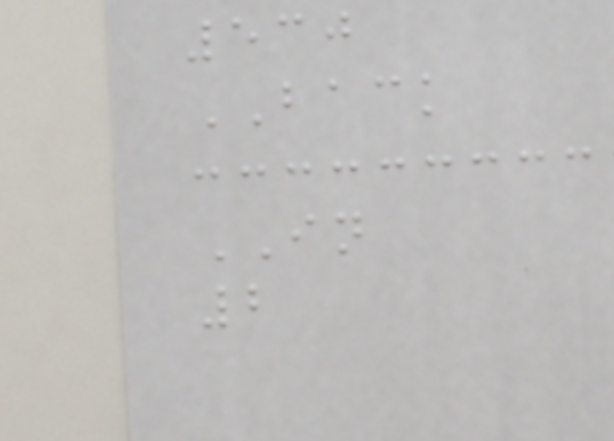530
BACK
IN
2
